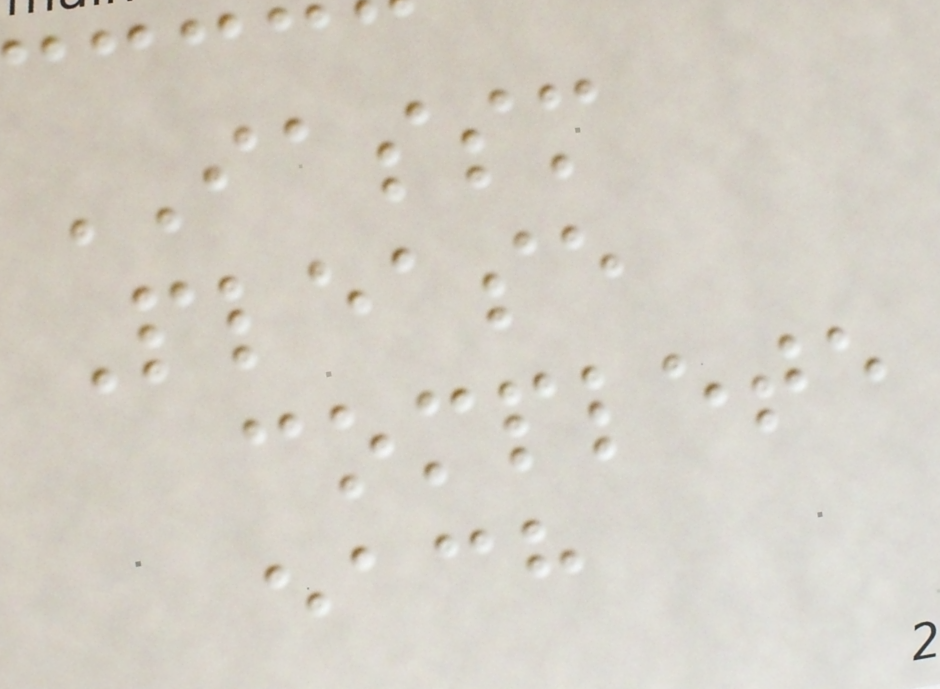IASSM
Please
complete
each
